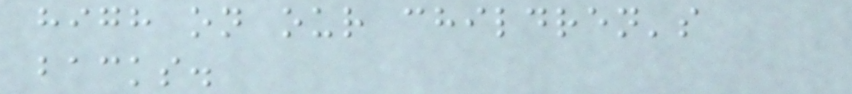high on our children's
backs.
